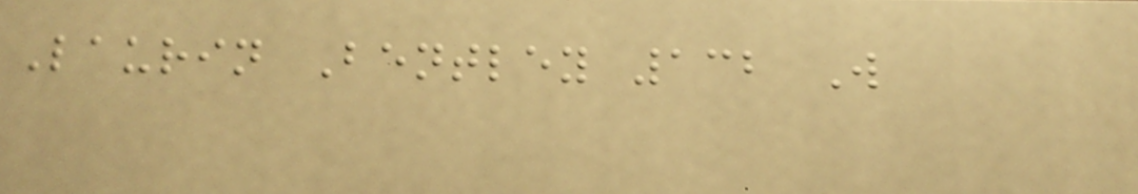Laurin Bentley 132 W
